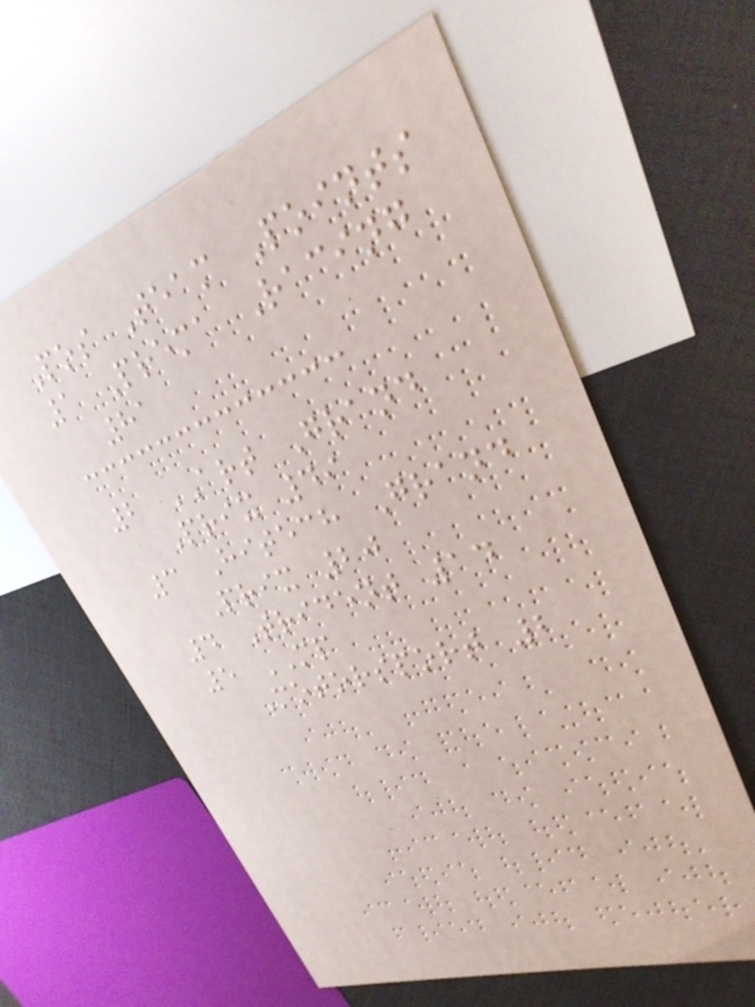Pos Team Points
1 Prema Racing
81
2 ART Grand
Prix 49
3 Hitech Grand
Prix 20
4 Trident 14
5 MP
Motorsport 2
